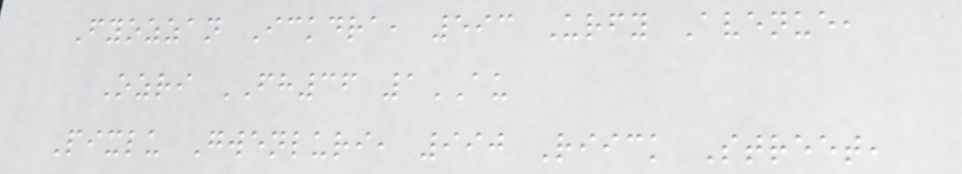Fyozzan Ickdra, 593 Urfy Avenue,
Ozri FH36 1AU
Pixlu Gwenluri, 990 Riick Street,
